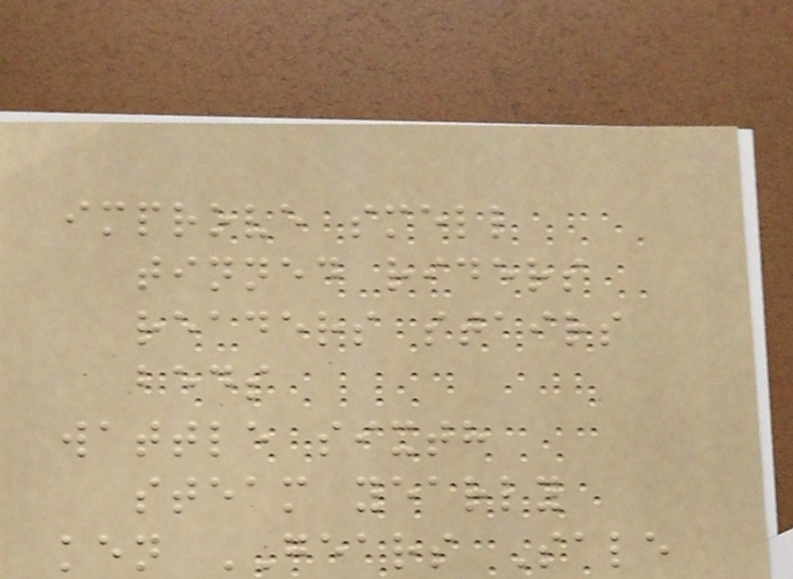improve smell
tinned riders
readers stairs
beds
wattle sixth
steam yearly
ken GEARS Sale
